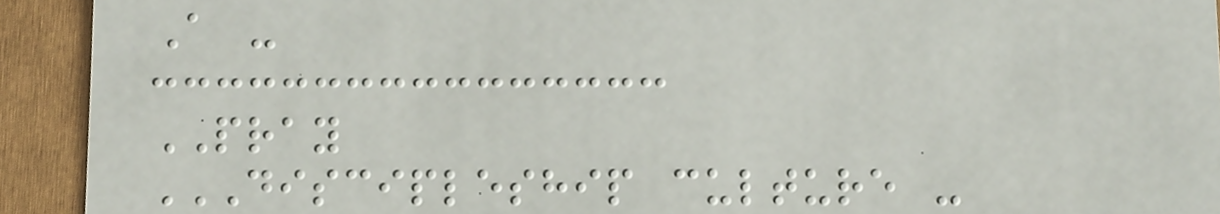A -
PRAY
DISCIPLESHIP CULTURE -
